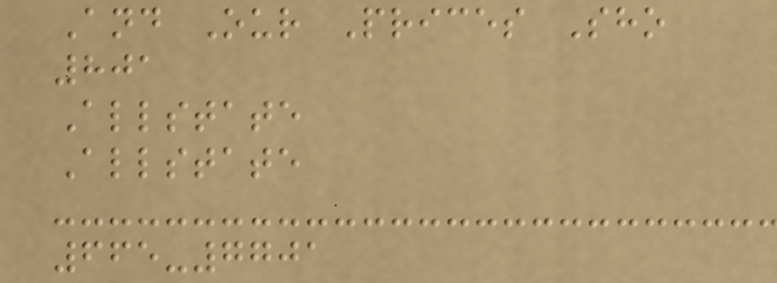And Our Prices Sho
801
Allstate
Allstate
665-7701
